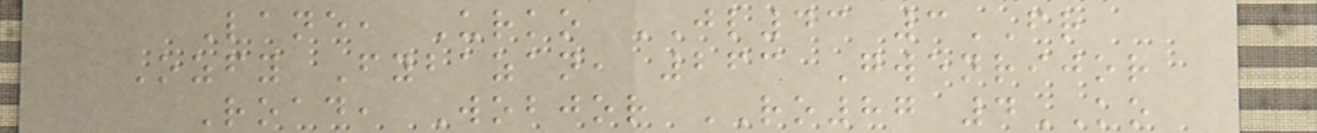Lane, Urko JL43 3FR
Ozfy Fybazan, 263 Gwenrijor
Road, Wobjor RO87 4KO
